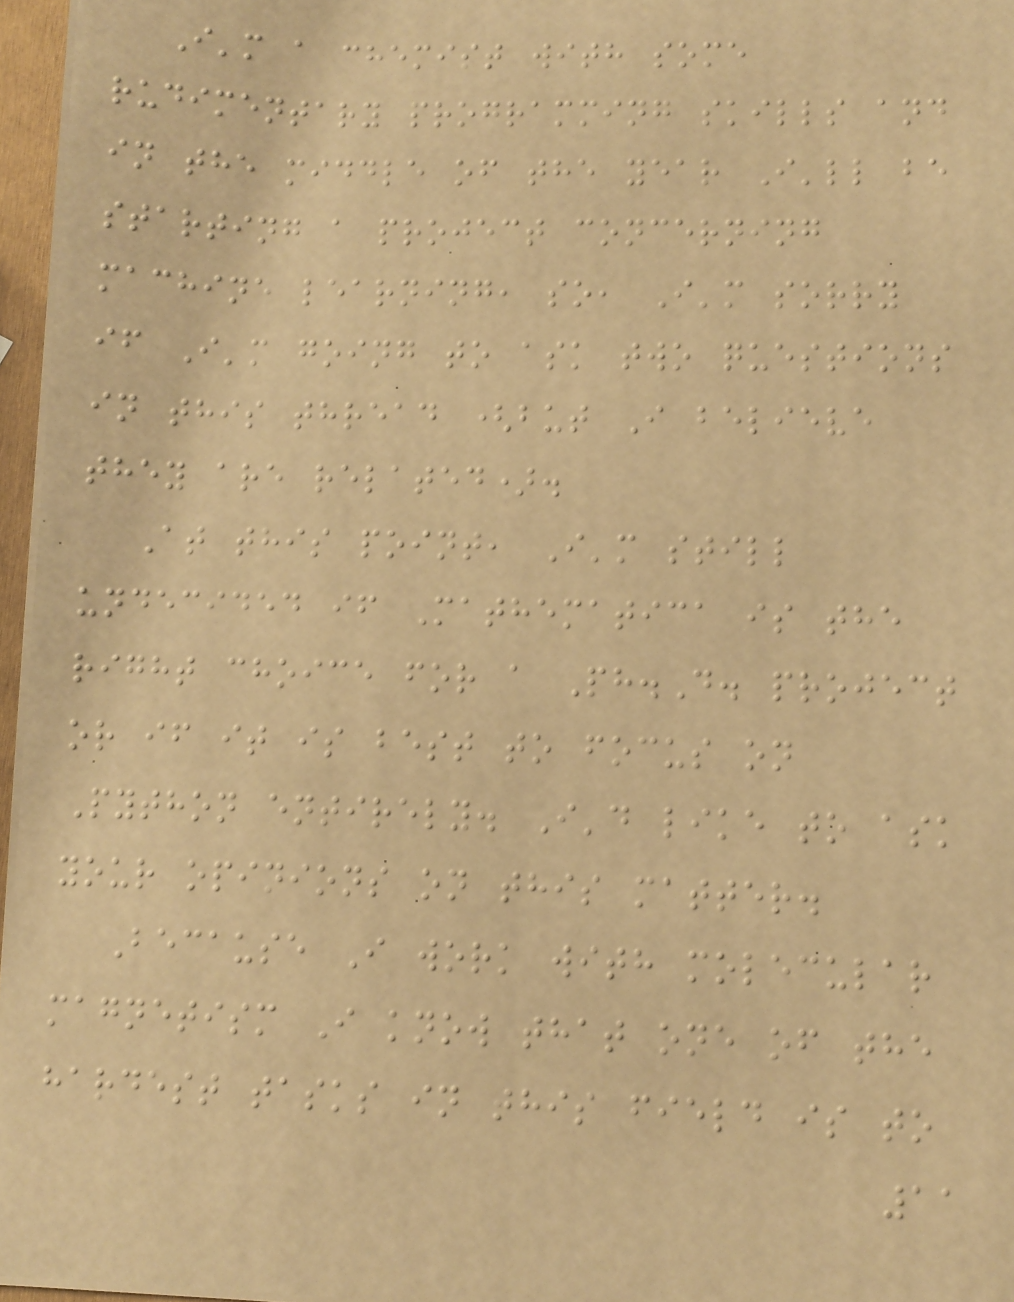I'm a chemist with some
rudimentary programming skills and
in the middle of the year I'll be
starting a project concerning
machine learning, so, I'm sorry
if I'm going to ask two questions
in this thread (but I believe
they are related).
At this point, I'm still
undecided if Mathematica is the
right choice for a Ph.D. project
or if it is best to focus on
Python entirely. I'd like to ask
your opinions on this matter.
Because I work with molecular
magnetism I know that one of the
hardest tasks in this field is to
11
